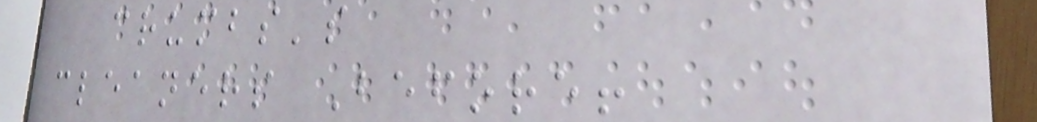crumbs's
cleaners Before!
